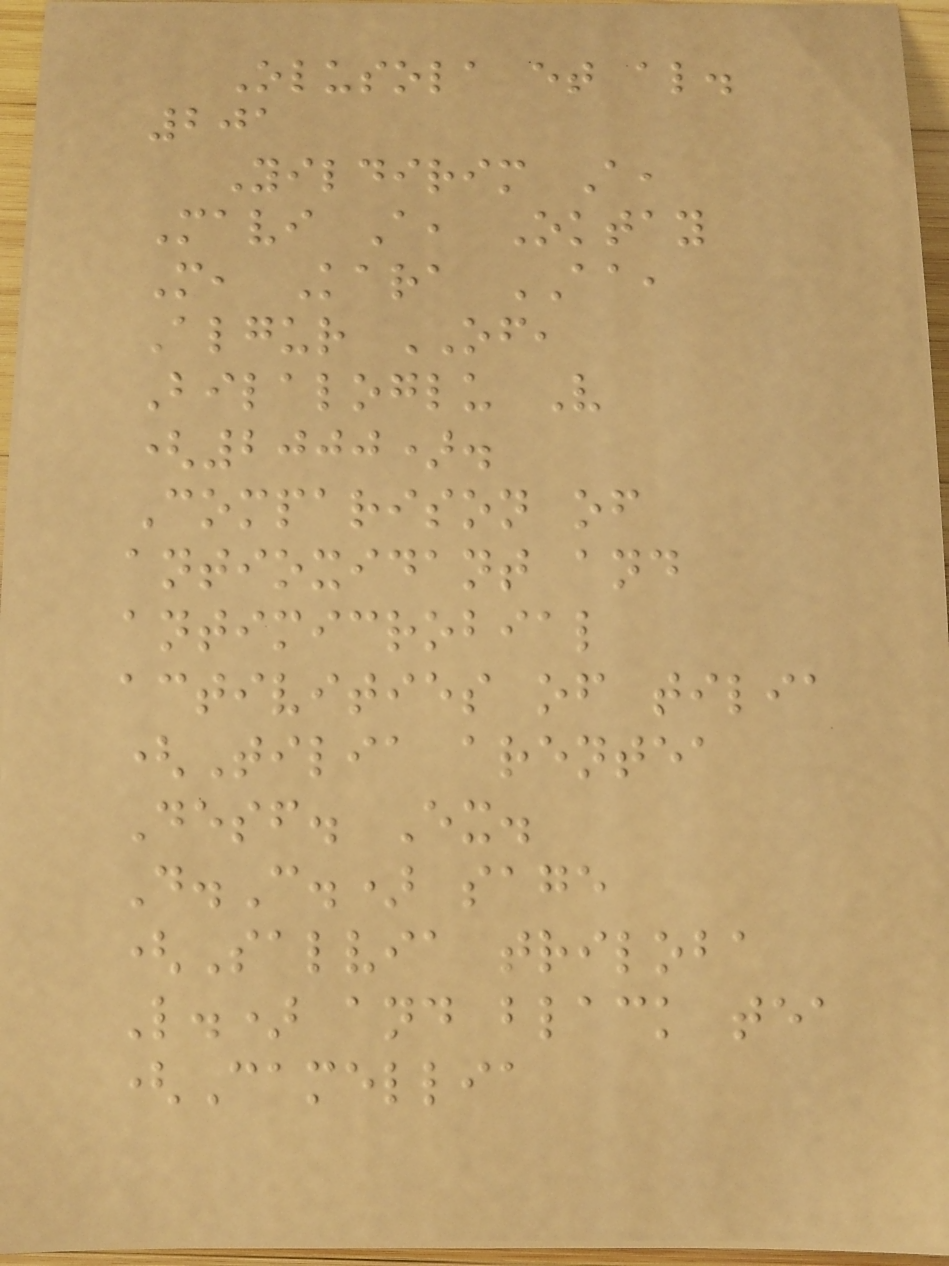Olusola et al.
201
Yildirim A,
Mavi A, Oktay
M, Kara AA,
Algur OF,
Bilaloglu V
(2000).
Comparison of
antioxidant and
antimicrobial
activities of tilia
(Tilia arentea
Desf. Ex.
D.C.) sage
(Salvia triloba
L.) and black tea
(Camellia
